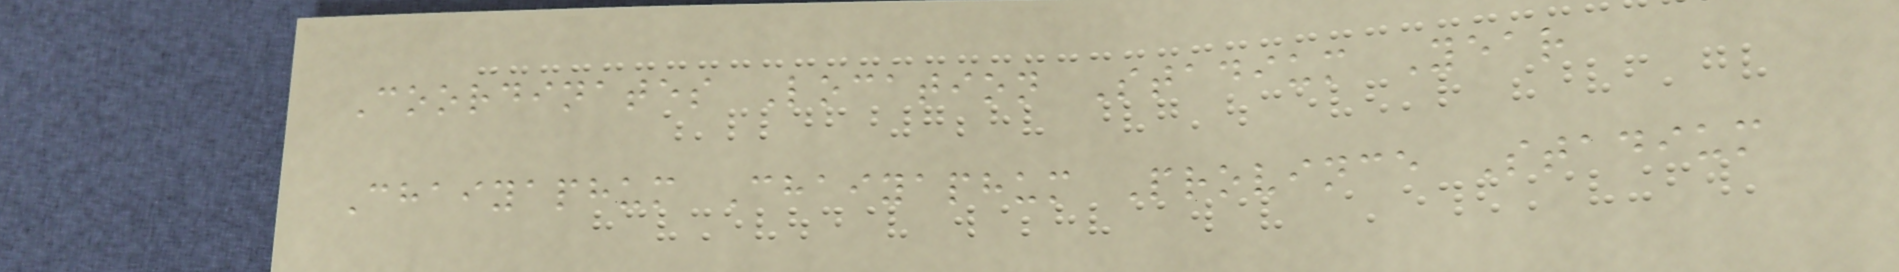Coordinates Location Stadium Year
Chaiyaphum Chaiyaphum Province Stadium
